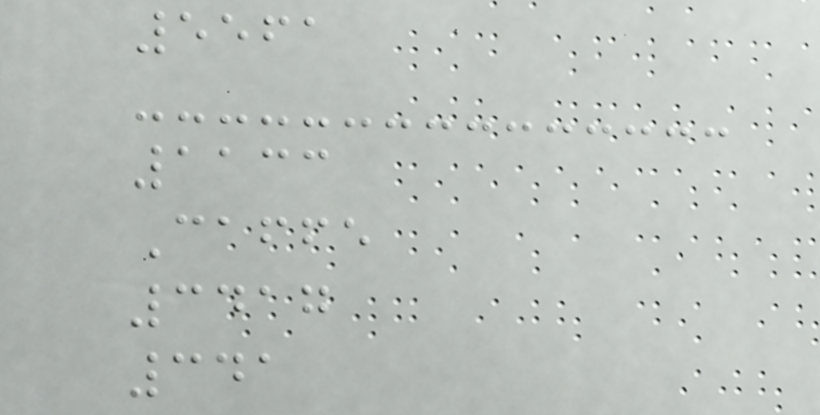5561
1133
Caffe
3417
341
